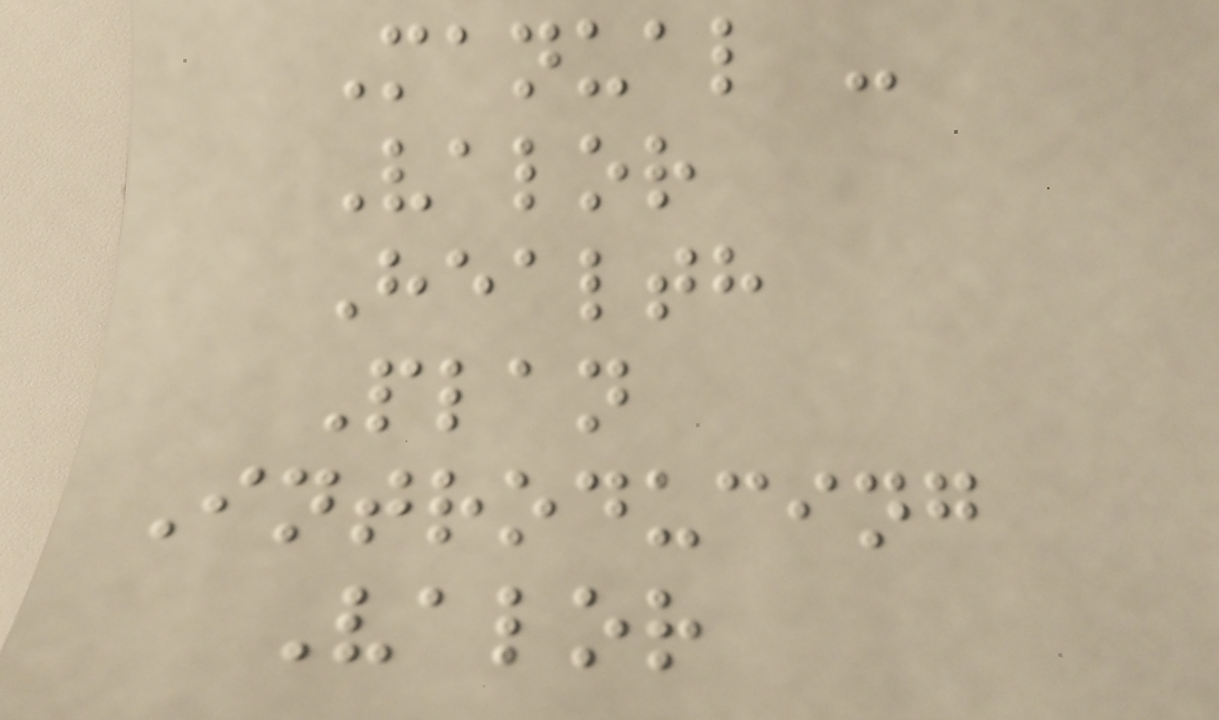Manual -
Valor
Health
Plan
Introducing
Valor
